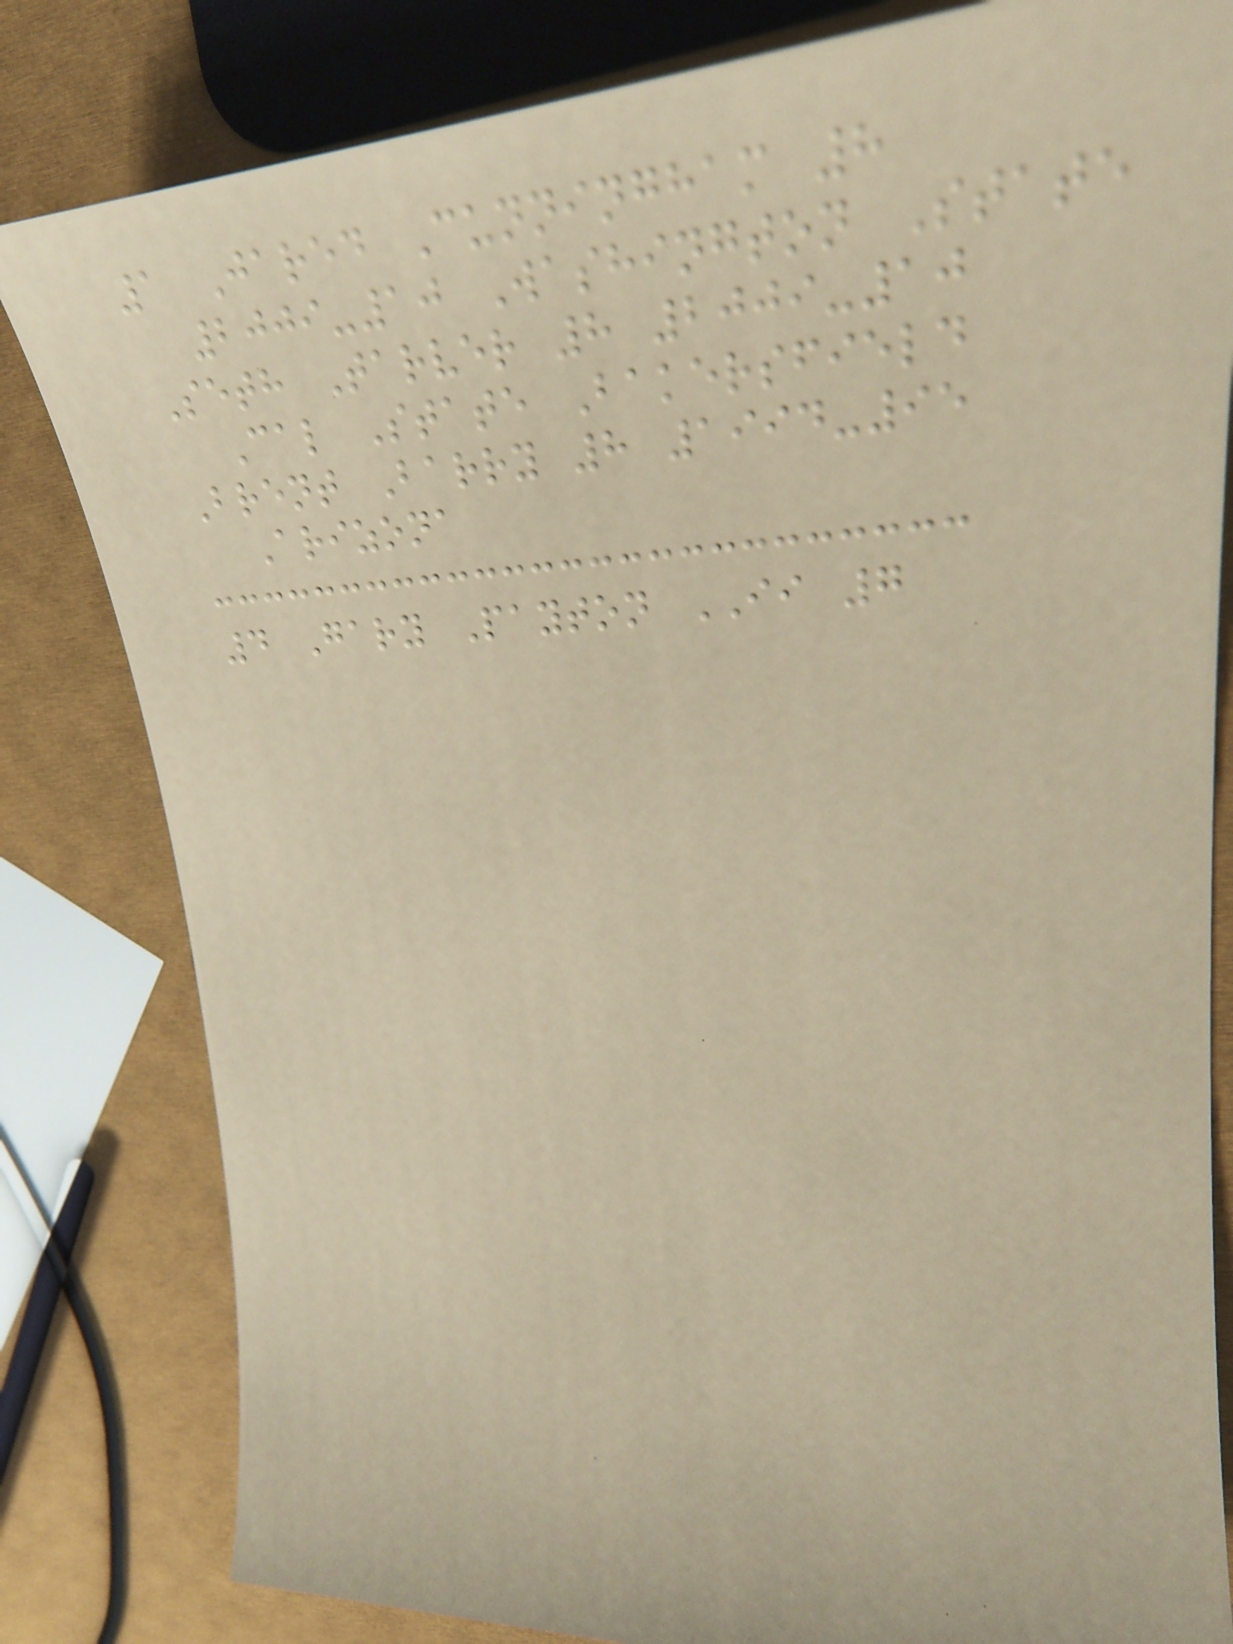1 Jared Cunningham 8
2009-10 Washington State
Seth Tarver 8 2009-10
Cal State Bakersfield
Brent Barry 8 1994-95
Arizona
4 Gary Payton II 7
